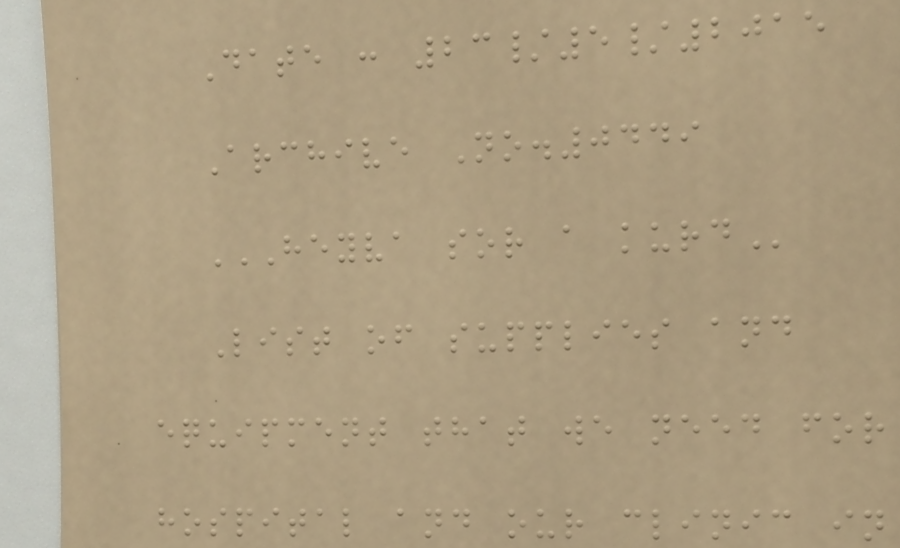Date : 23/5/2015
Archive No.0449
HEYVA SOR A KURD
List of supplies and
equipment that we need for
hospital and our clinic in
